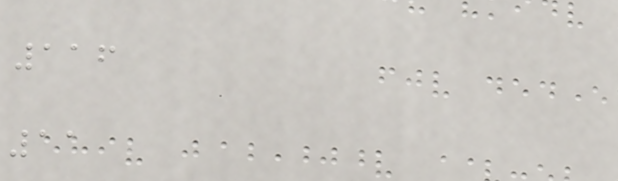116
11
